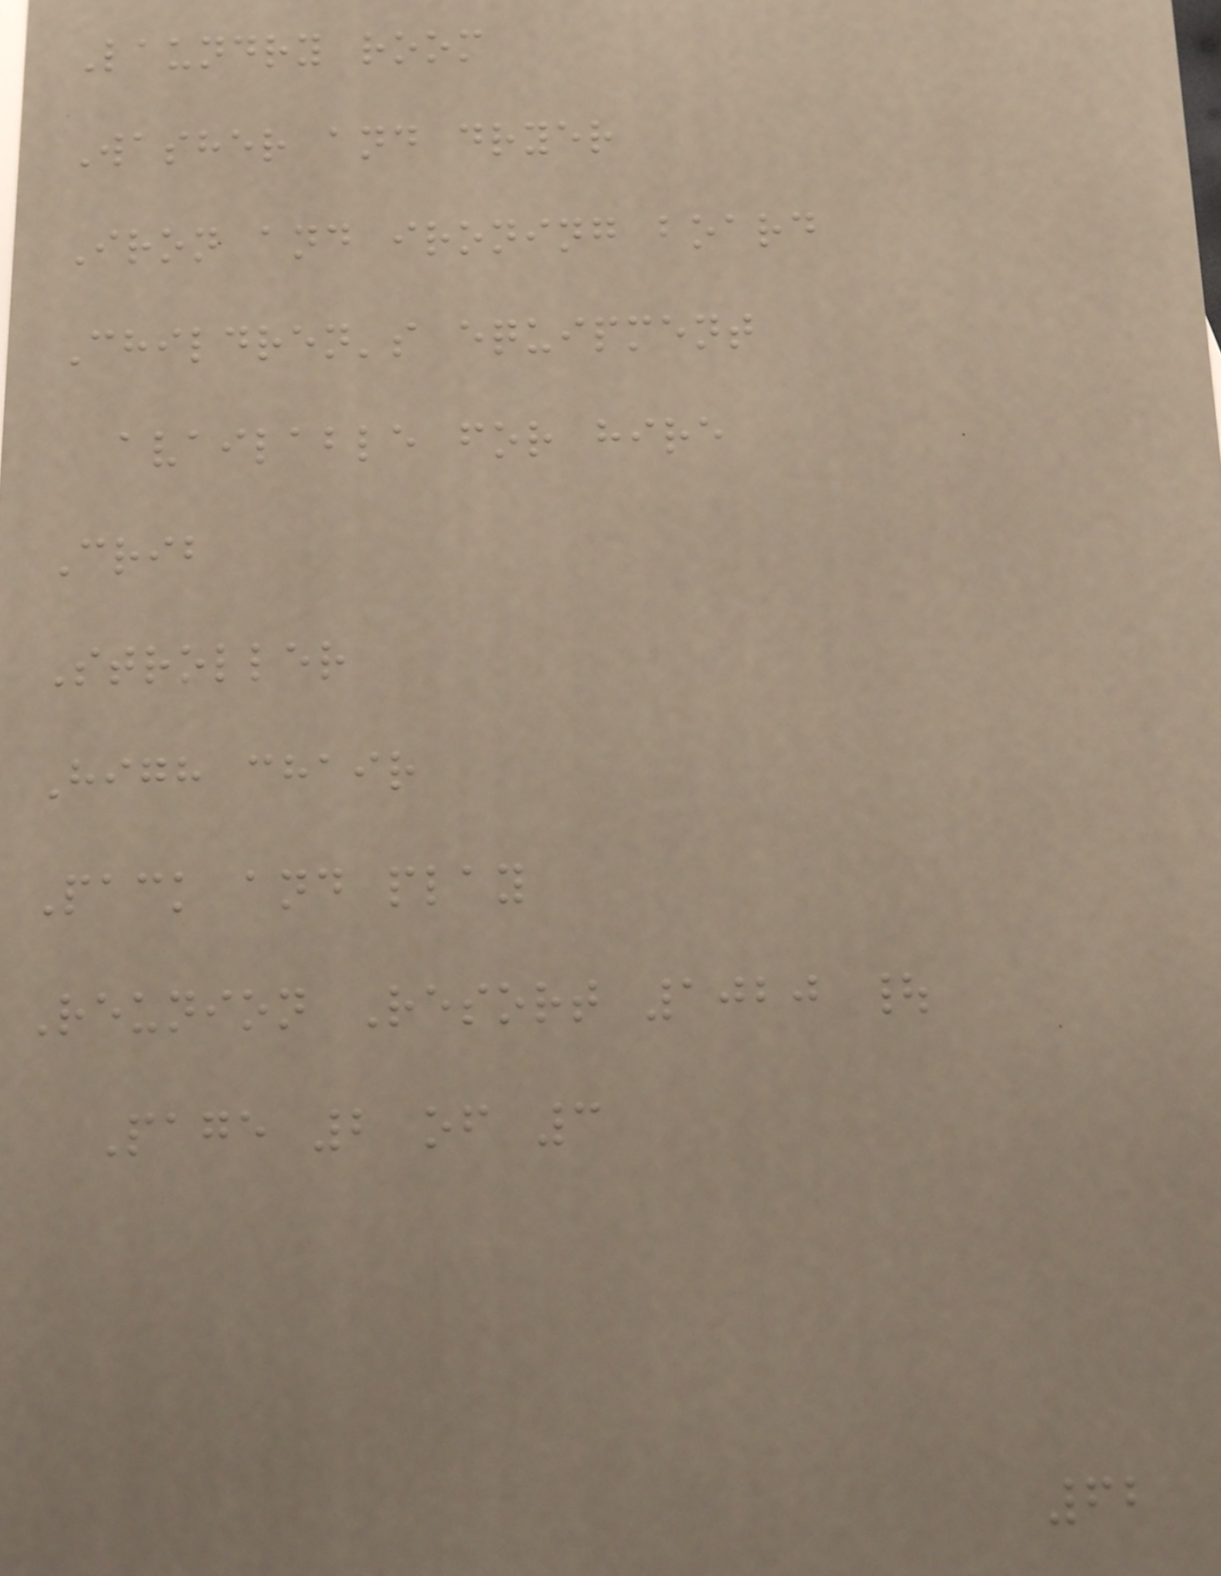Laundry room
Washer and dryer
Iron and ironing board
Children's equipment
available for hire
Crib
Stroller
High chair
Pack and play
Reunion Resort 1020 |
Page 2 of 3
62
